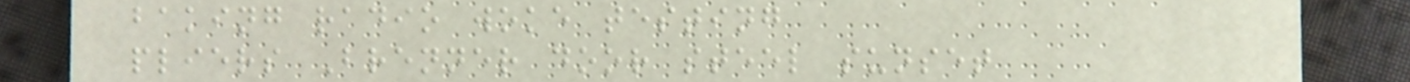baking radio woke testing
pliers Brenner door steel sunset
